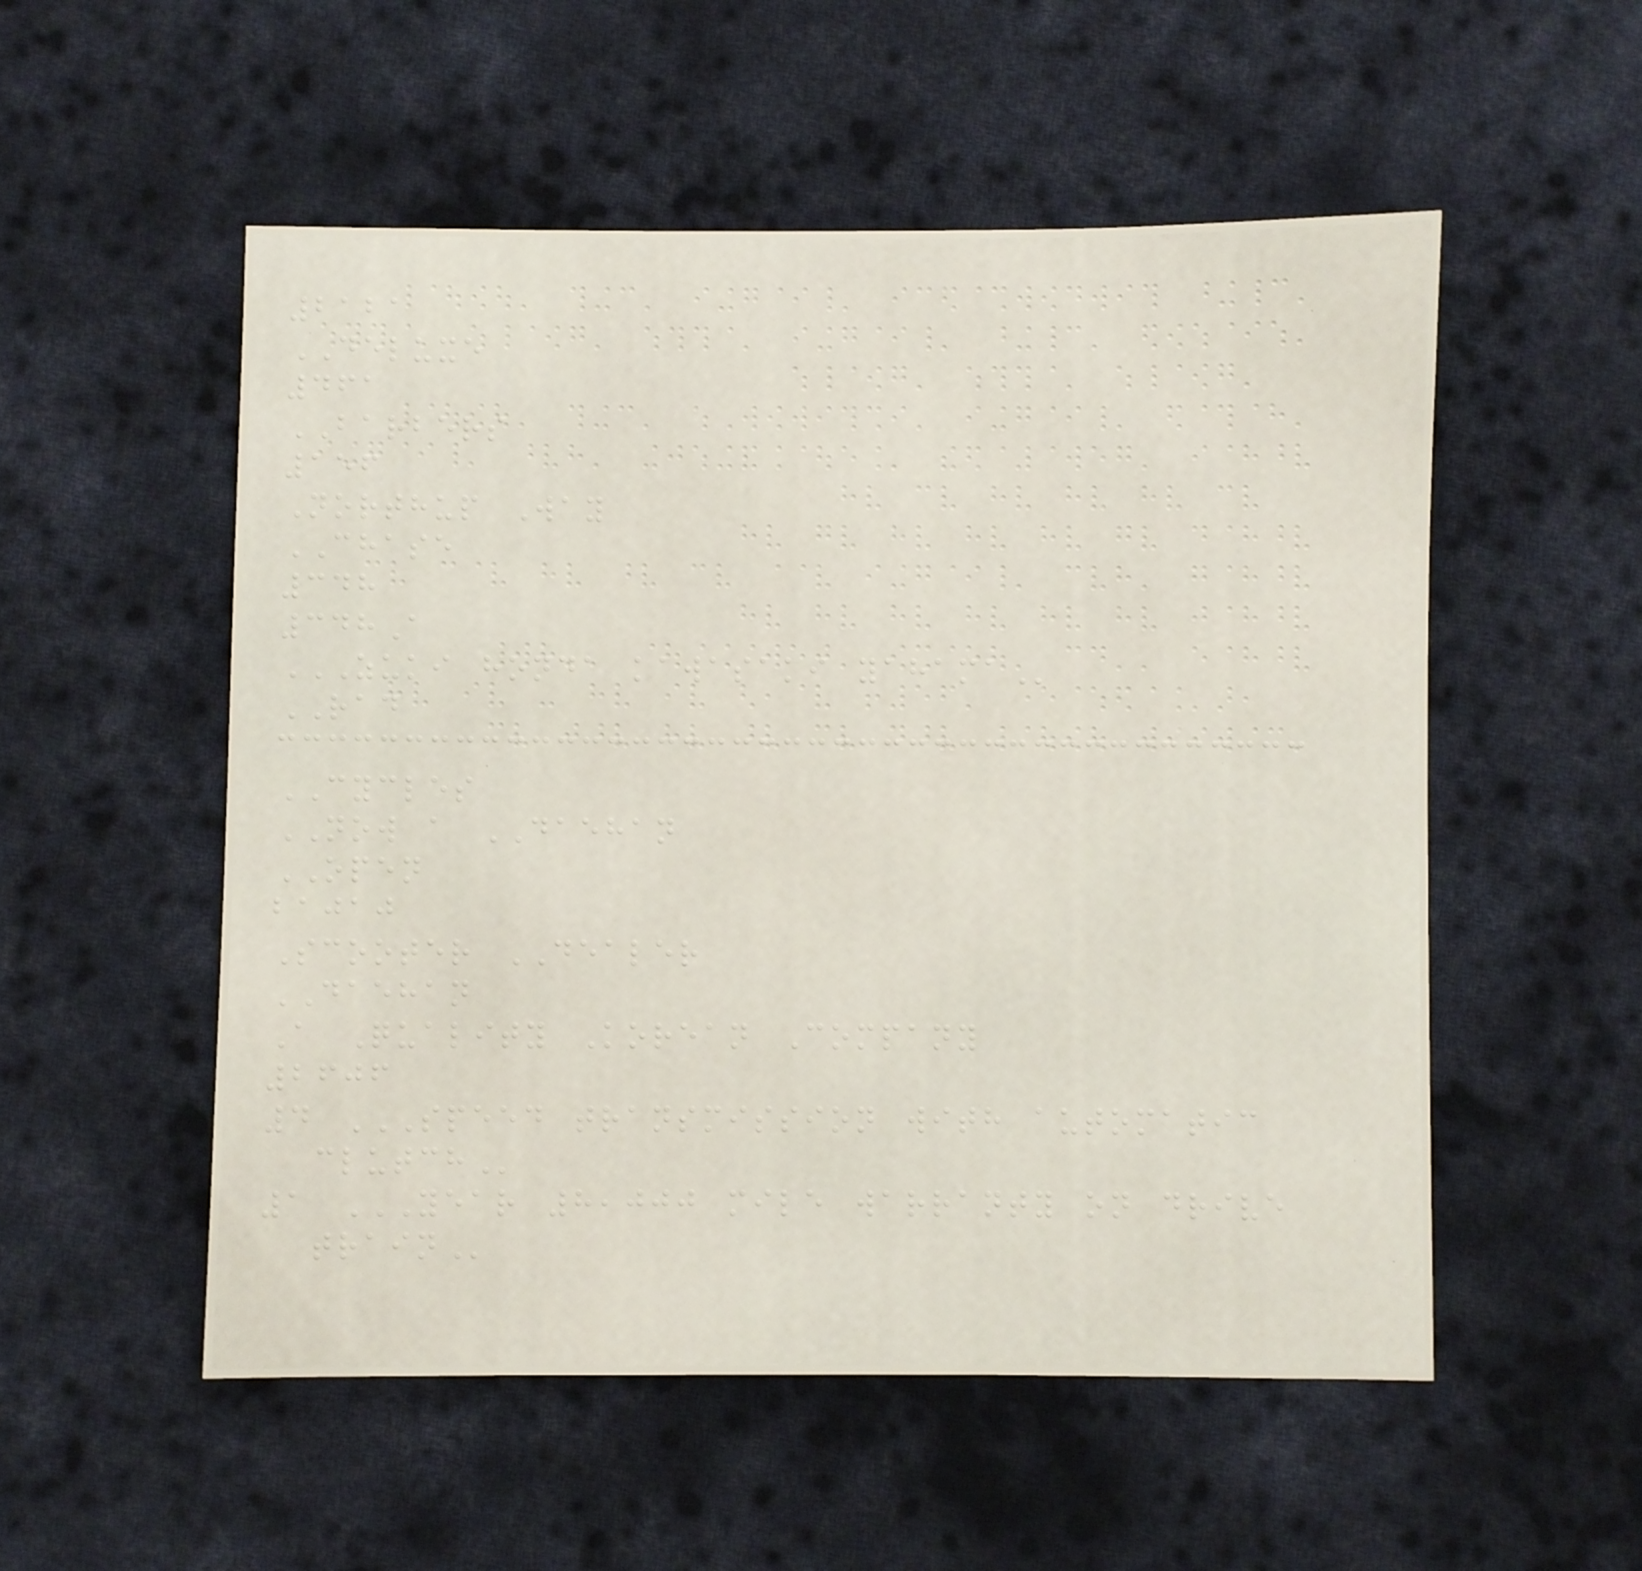2121
DELUXE
461
BARBERS
156
Northup Way
CHASE
348
348A
ZUKI HONDA KAWASAKI YAHAMA
RAD
CYCLES
NOW a DAEHAN
OPEN
bajaj
Scooter DEALER
DAEHAN
A Quality Korean Company
2606
4 SPEED TRANSMISSION WITH AUTOMATIC
CLUTCH
1 YEAR 8,000 MILE WARRANTY ON DRIVE
TRAIN
